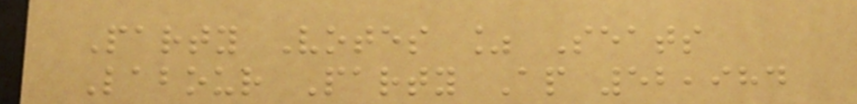Party Votes % Seats
Labour Party Ap 52,984
